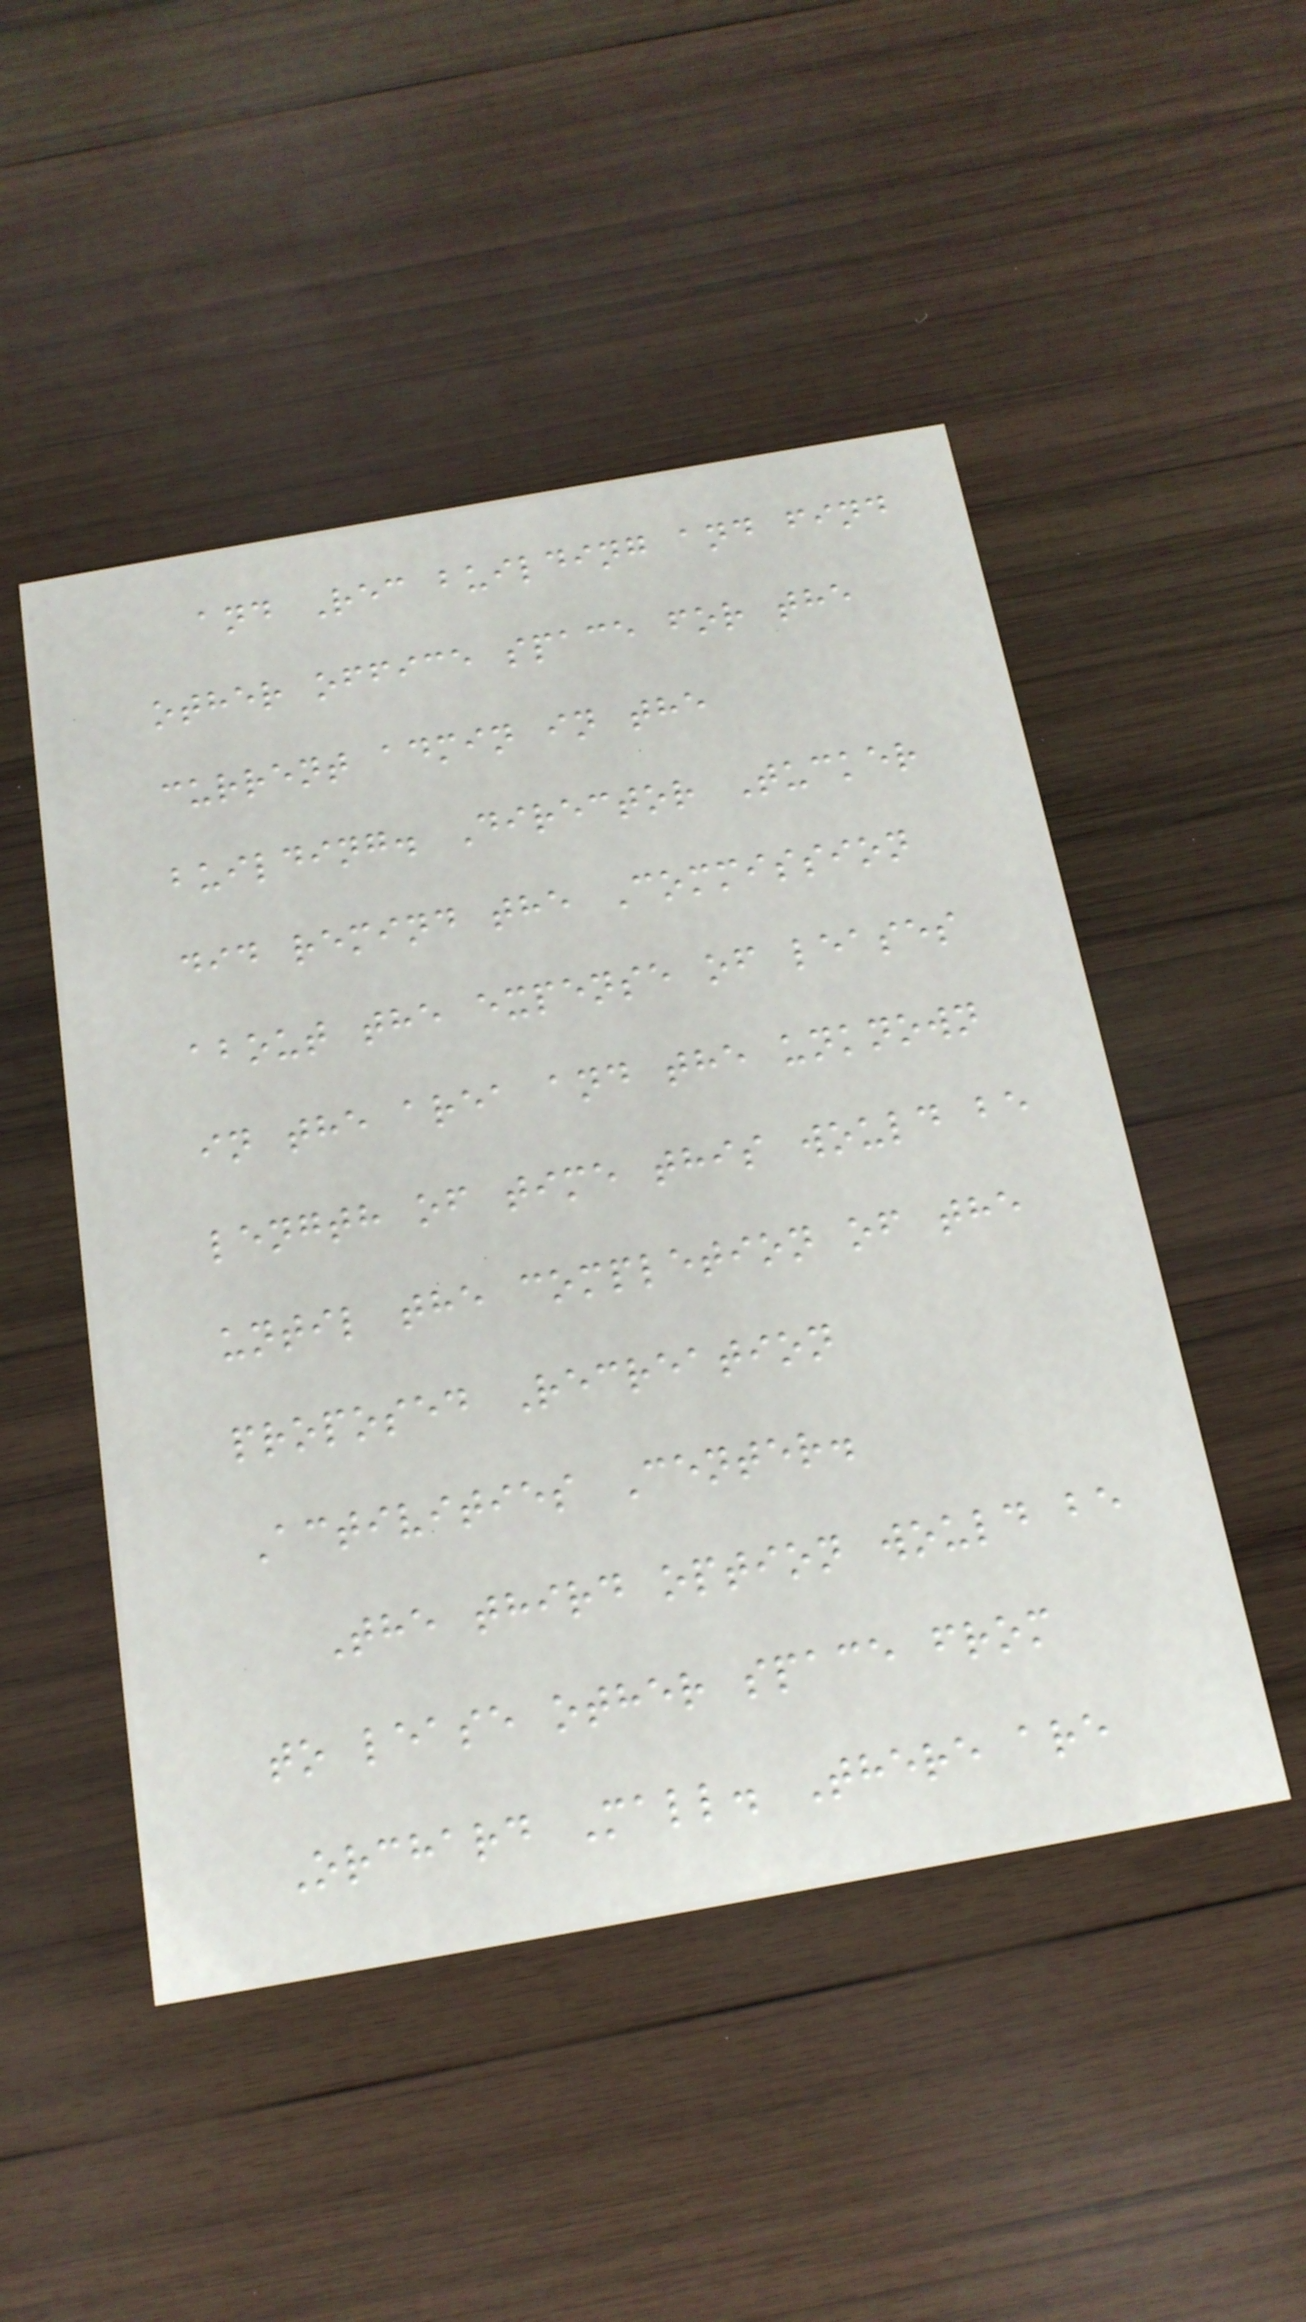and Rec building and find
other office space for the
current admin in the
building. Director Tucker
did remind the Commission
about the expense of leases
in the area and the unknown
length of time this would be
until the completion of the
proposed Recreation
Activities Center.
The third option would be
to lease other space from
Orchard Mall. There are
